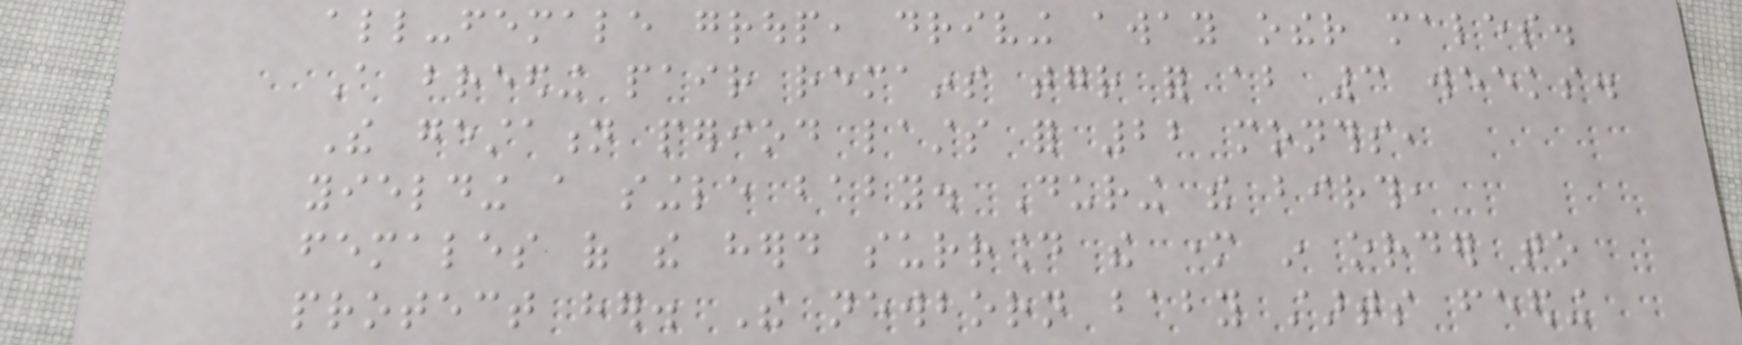all-female group, driving away other males.
A breeding pair remains together for about 3 weeks.
The gestation period lasts for 22 months,
yielding a single baby. During the birth,
females of the herd surround the mother in order to
protect her. The newborn baby starts feeding
